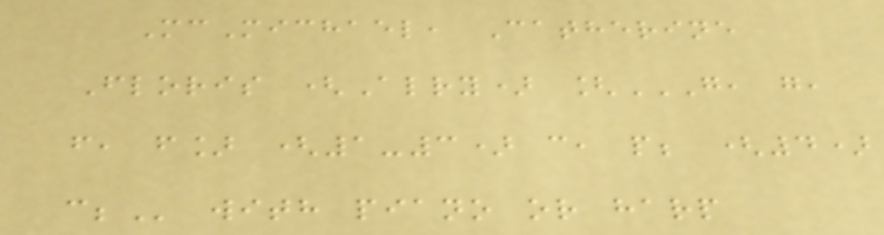McMichael, Catherine
Floris (Alry) [G, G,
F, F] (1-3) C, P; (4)
C; with piano or harp
